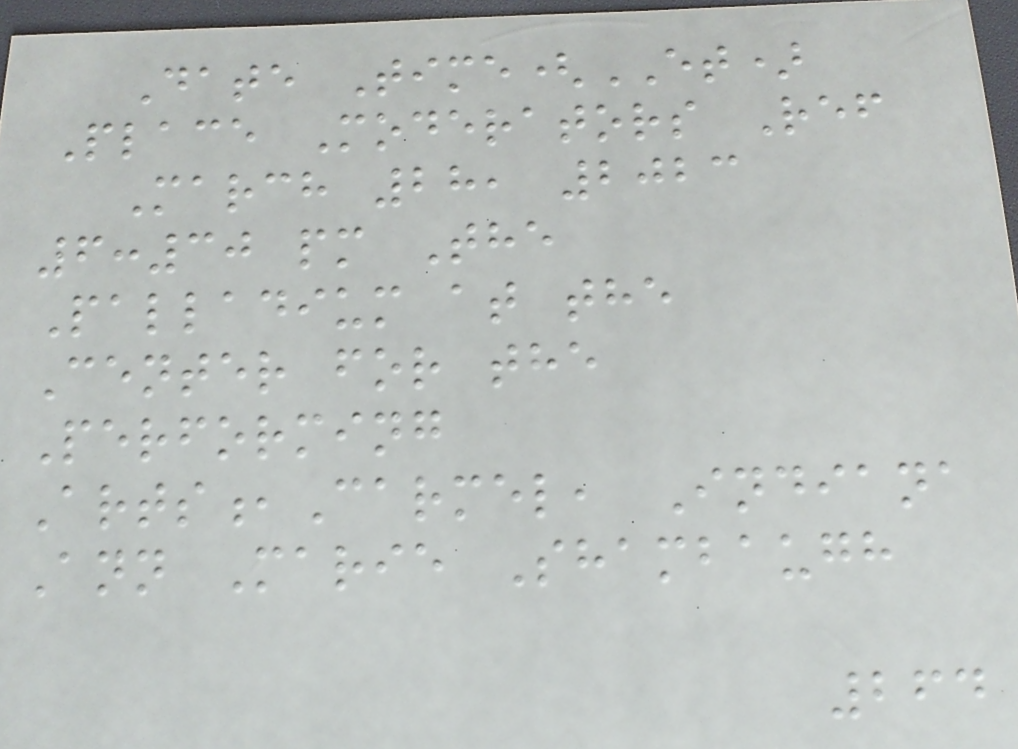Date Time(ET)
Place Moderators Ref
March 28, 2023
6:30 pm The
Palladium at the
Center for the
Performing
Arts,Carmel, Indiana
Ann Marie Shambaugh
264
